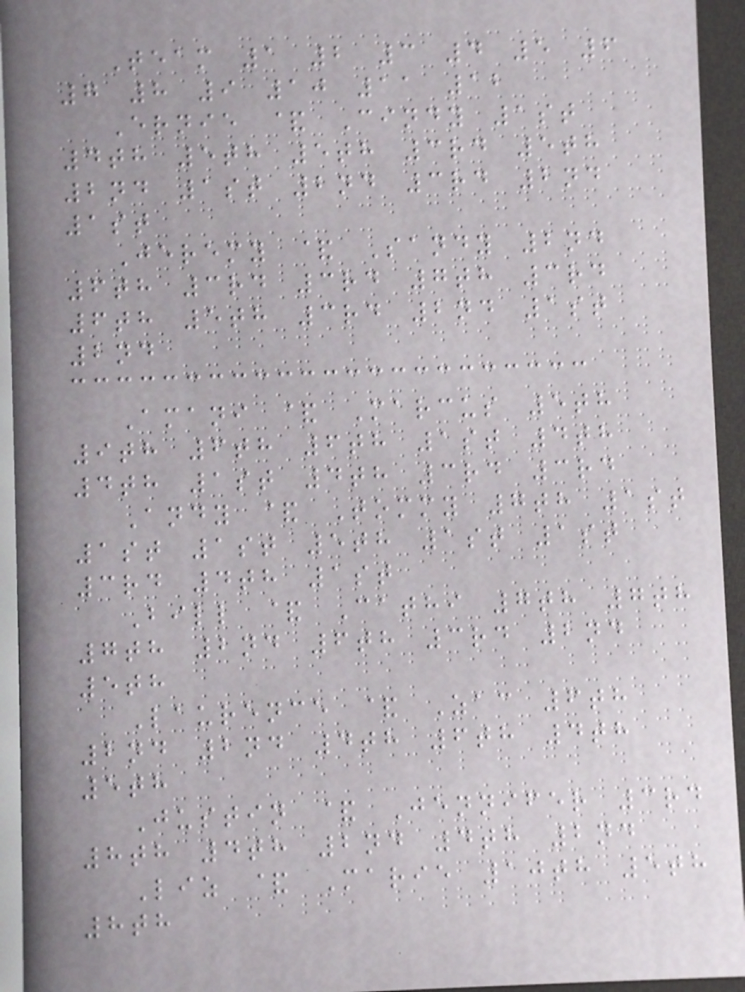Team 1 2 3 4 5 6
7 8 9 10 11 12
Ernie & Cindy 1st
4th 5th 5th 3rd 5th
2nd 1st 2nd 3rd 2nd
1st
Jeremy & Sandy 2nd
6th 3rd 3rd 7th 3rd
6th 5th 3rd 2nd 1st
2nd
Amani & Marcus 5th
9th 6th 6th 1st 4th
4th 1st 4th 3rd 3rd
Andy & Tommy 7th 1st
1st 1st 5th 1st 1st
3rd 4th 1st
Bill & Cathi 7th 7th
7th 2nd 6th 3rd 2nd
5th
Laurence & Zac 6th
2nd 2nd 4th 6th 4th
5th
Justin & Jennifer 3rd
8th 4th 2nd 4th 2nd
Liz & Marie 10th 5th
8th
